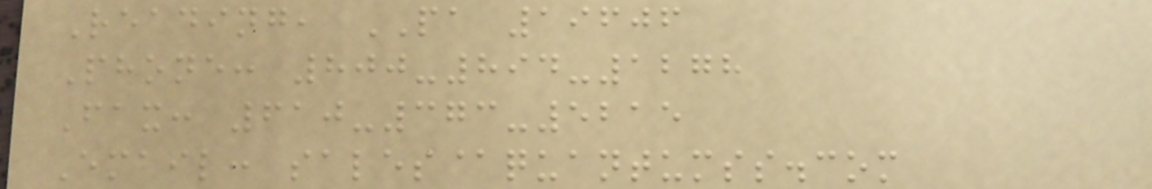Reading, PA 19606
Phone: 800-894-1278
Fax: 610-373-5215
Email: sales@quantumss.com
